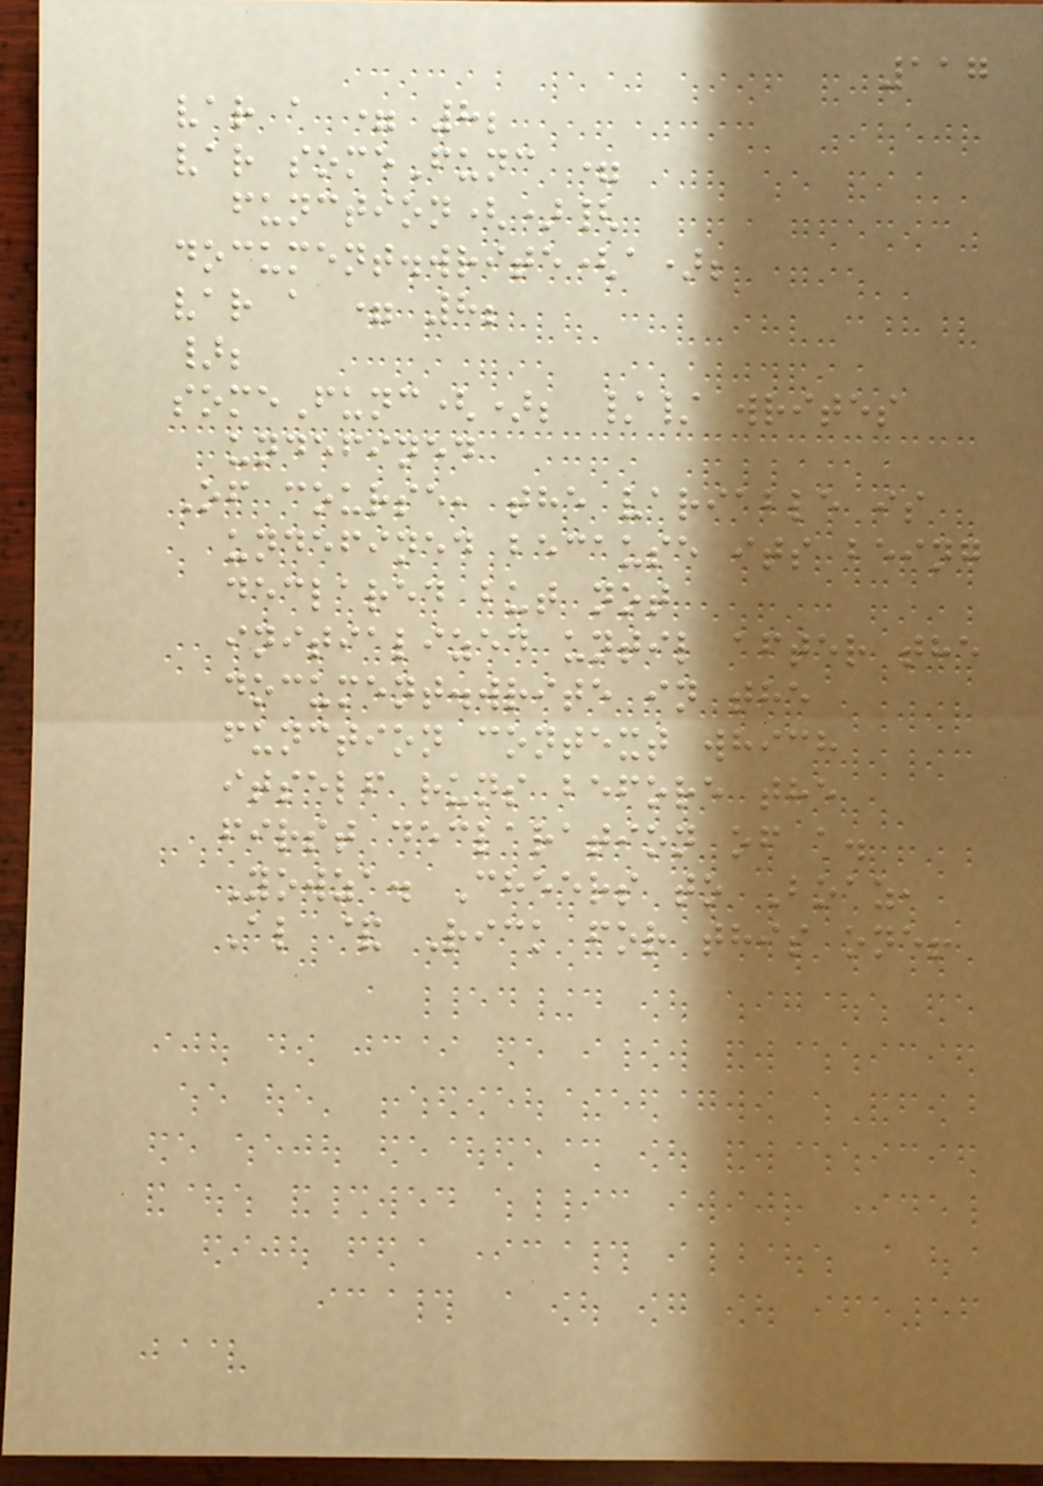117
var a = 8;
var someFunc =
function(){
document.write(a);
var a = 8;
};
someFunc(); // writes
undefined
Of course, the variable is
undefined because its being
declared but not
initialized until after the
document.write in the
function context which
itself runs before the
first declaration of a.
Yowza. Cheers to Boaz,
Al & Rick for this one!
